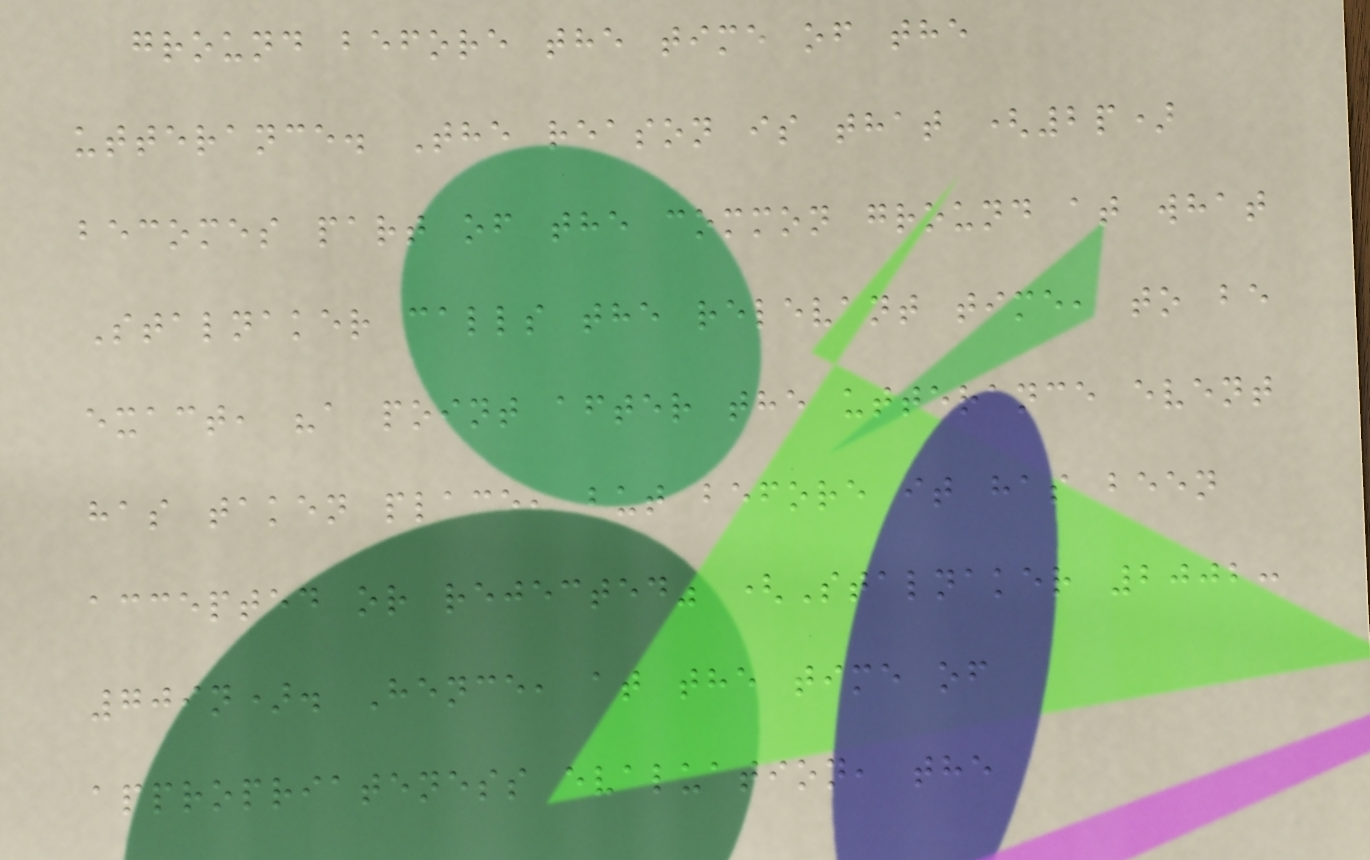ground before the time of the
utterance. The reason is that (2p)
becomes part of the common ground at what
Stalnaker calls the relevant time, to be
exact, "a point after the utterance event
has taken place, but before it has been
accepted or rejected" (Stalnaker 2002:
709n). Hence, at the time of
appropriateness evaluation, the
